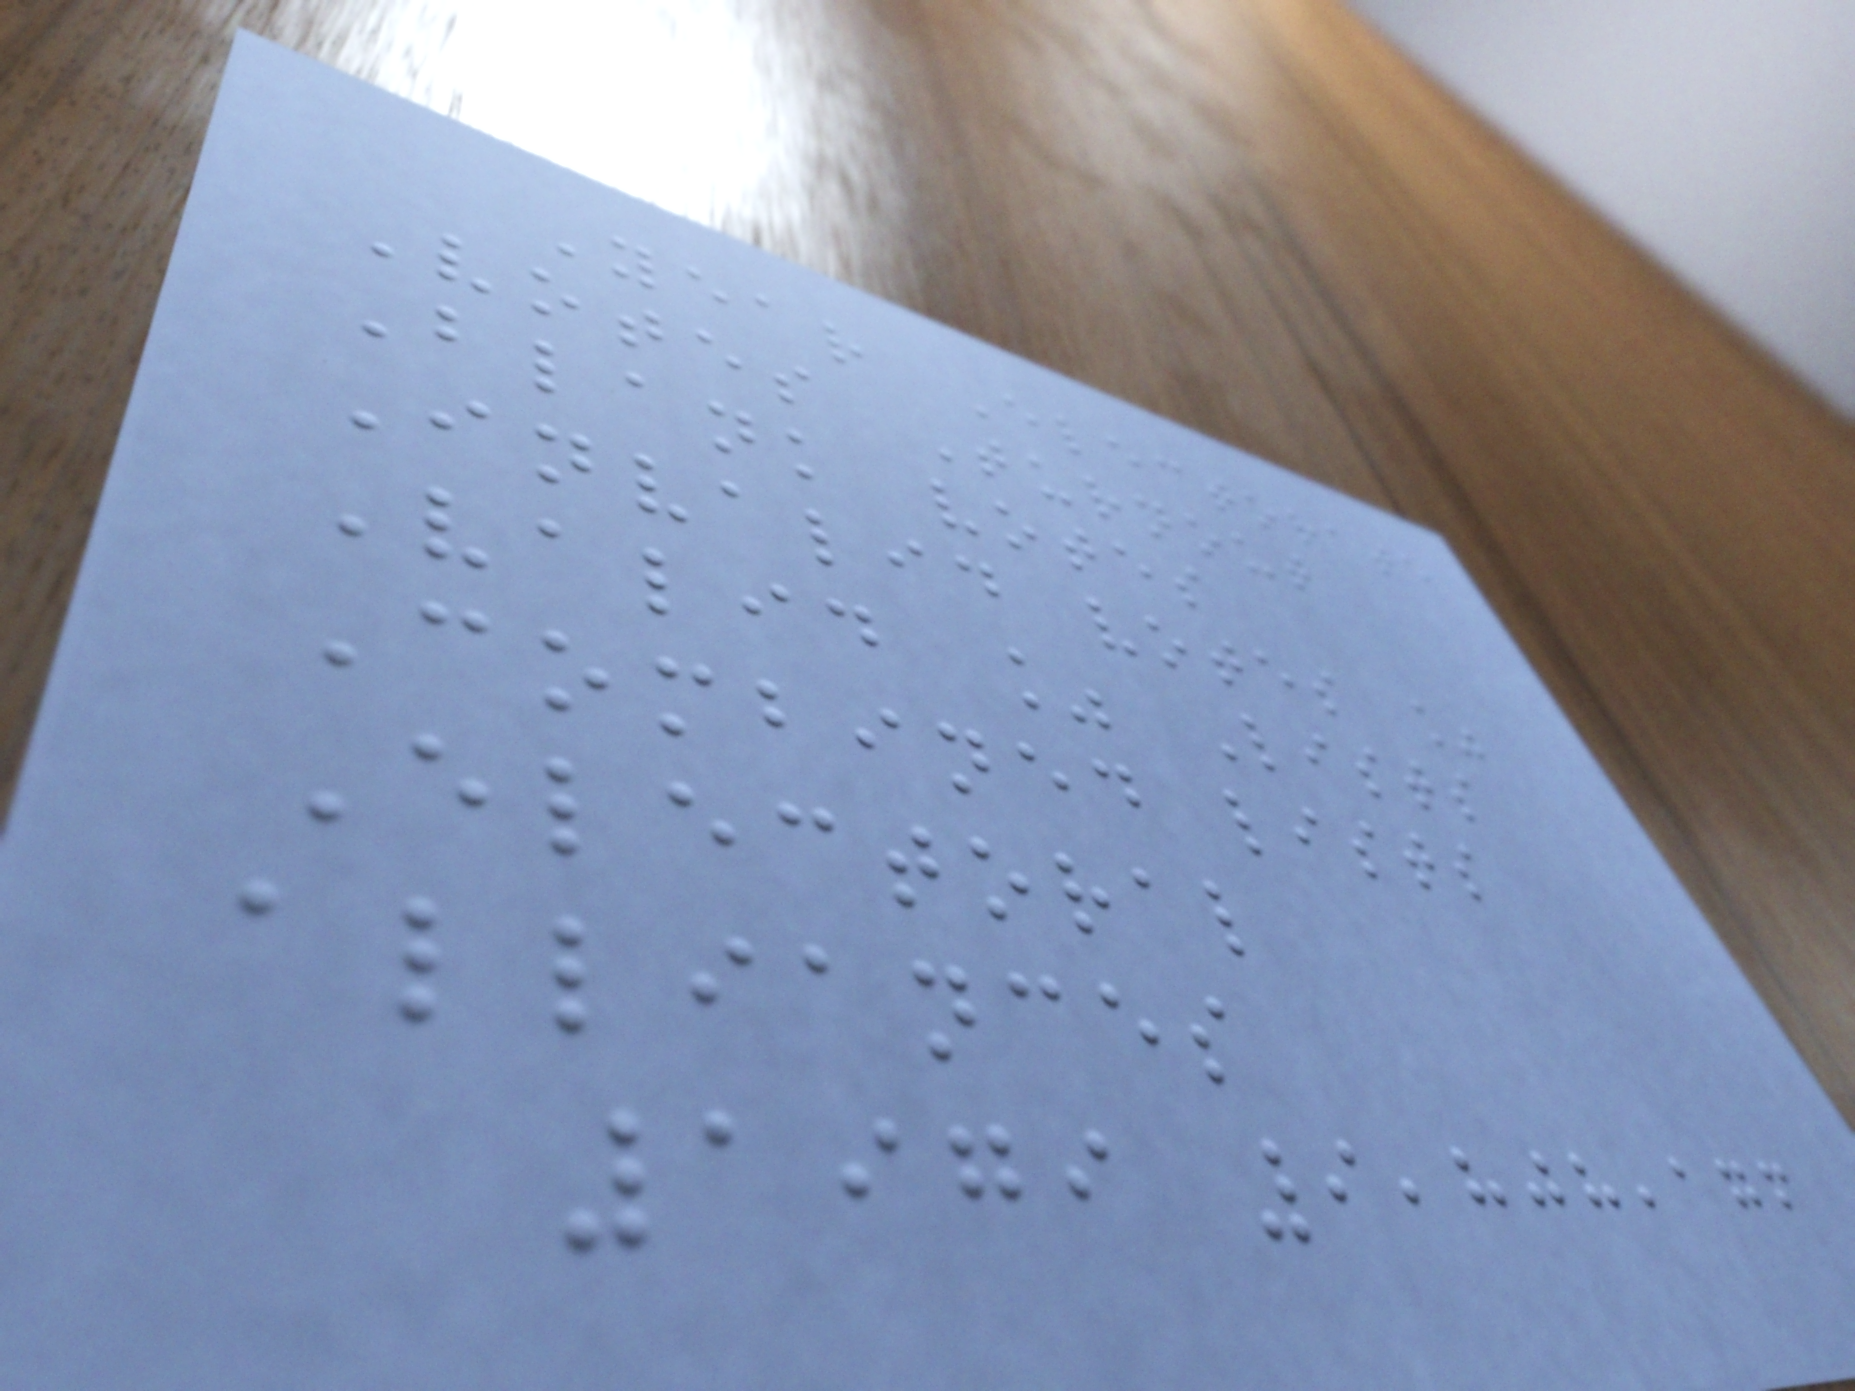Year Electorate
Votes Turnout
Blank votes
Invalid votes %
Valid % Lists
Combined lists
Electoral
alliances
1979 9,808,176
